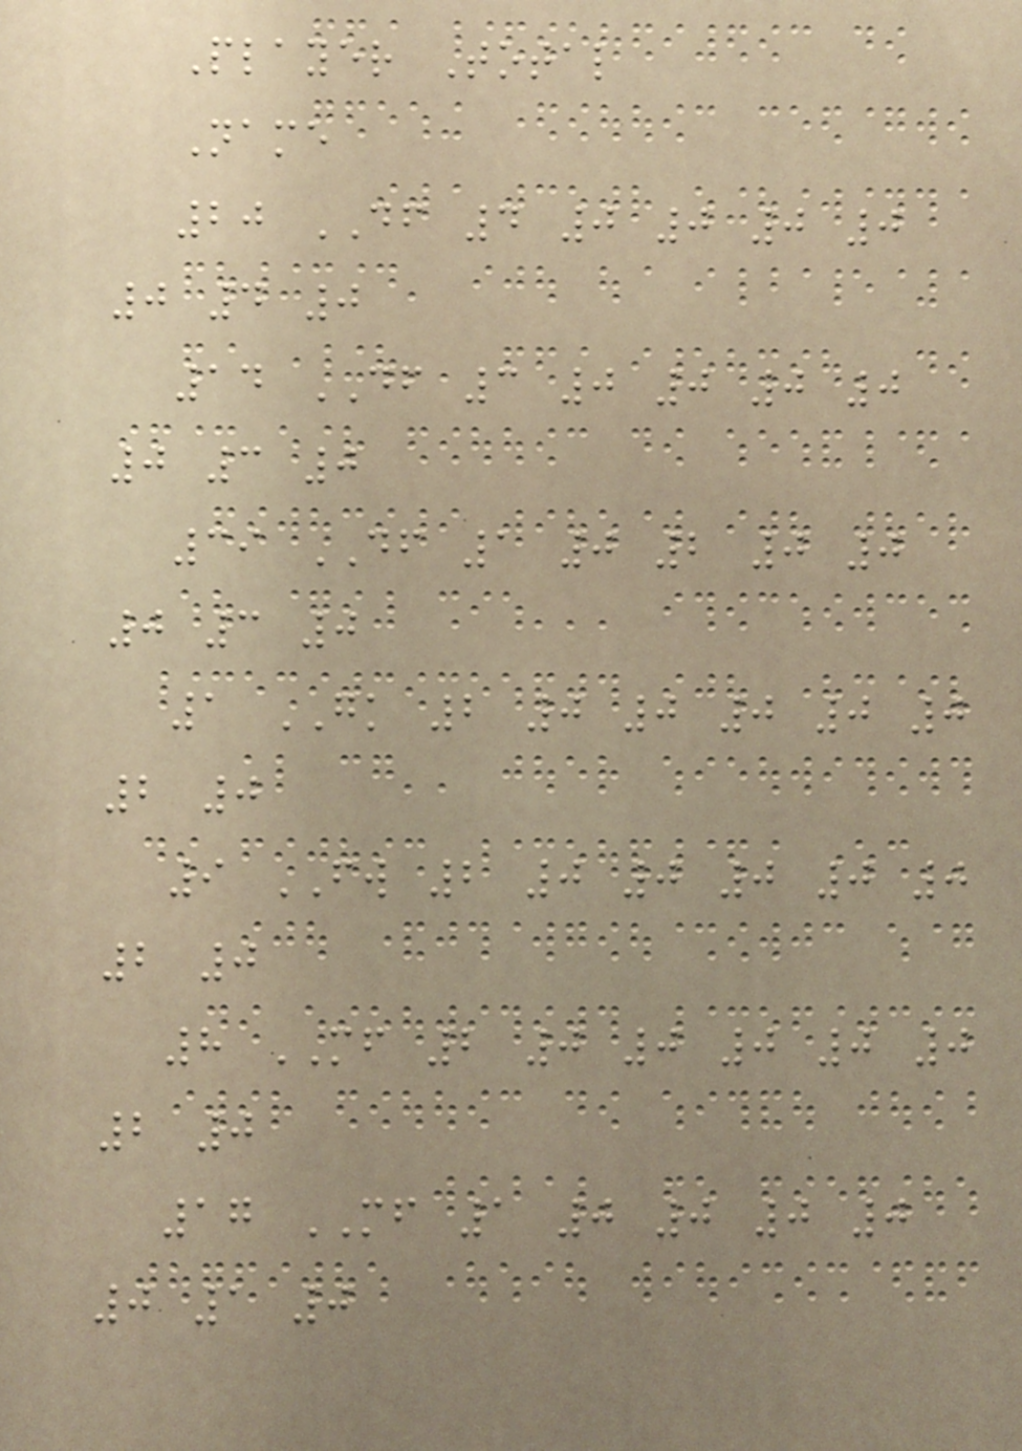Player Total
Name
20 DF 4 0 0 0 0
0 4 0
14 DF 3 0 0 0 0
0 3 0
39 DF 1 0 2 0 0
0 3 0
1 GK 2 0 0 0 0 0
2 0
9 FW 2 0 0 0 0 0
2 0
8 MF 2 0 0 0 0 0
2 0
17 MF 1 0 0 0 0
0 1 0
